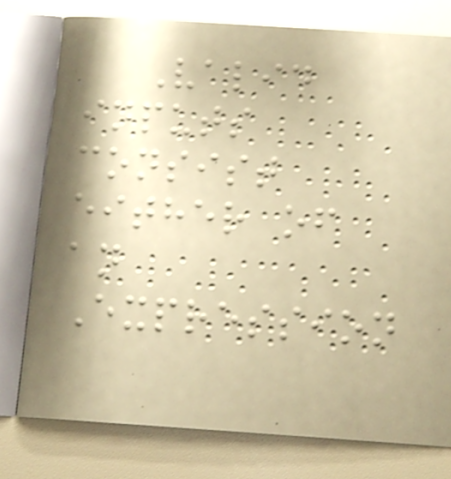Valid
inputs
consist
either of
an
Expression
